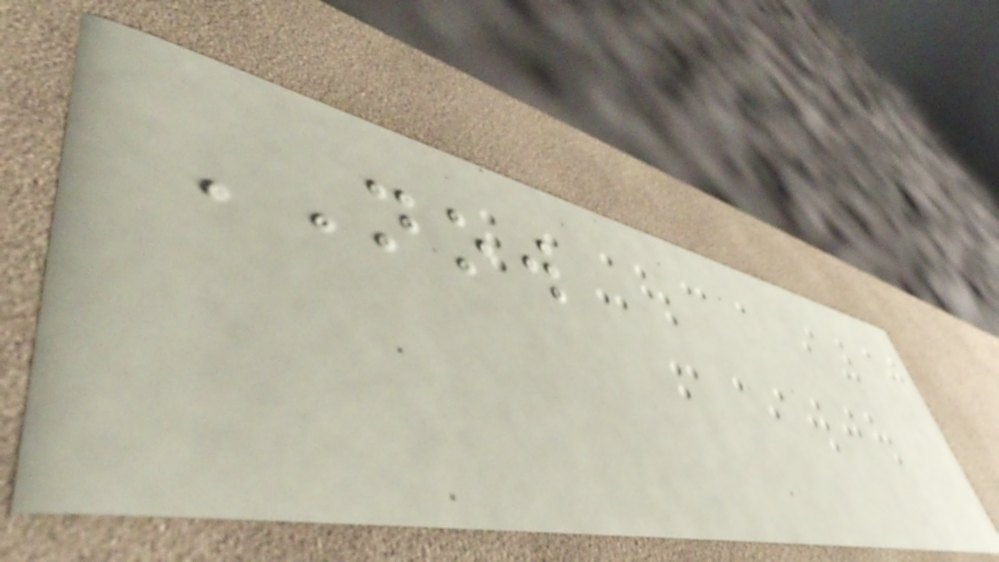NOW
